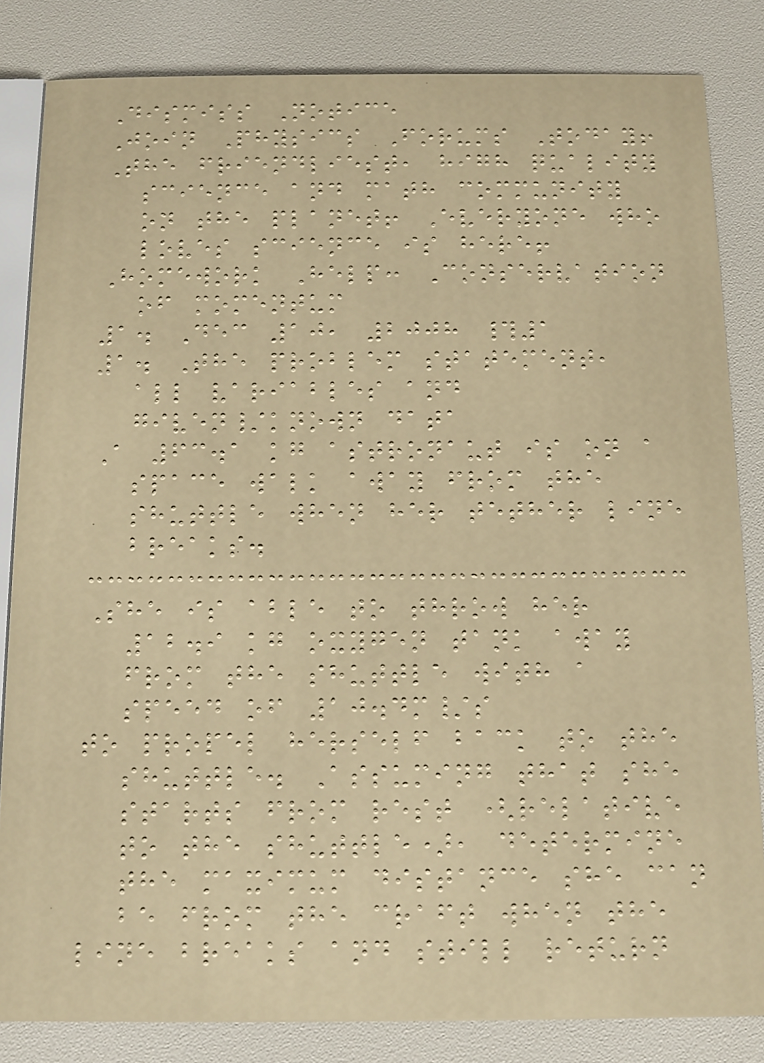Dismiss Notice
Join Physics Forums Today!
The friendliest, high quality
science and math community
on the planet! Everyone who
loves science is here!
Homework Help: Conservation
of momentum
1. Dec 10, 2008 #1
1. The problem statement,
all variables and
given/known data
A 63.1 kg astronaut is on a
space walk away from the
shuttle when her tether line
breaks.
She is able to throw her
12.9 kg oxygen tank away
from the shuttle with a
speed of 10.4m/s
to propel herself back to the
shuttle. Assuming that she
starts from rest (relative
to the shuttle), determine
the maximum distance she can
be from the craft when the
line breaks and still return
